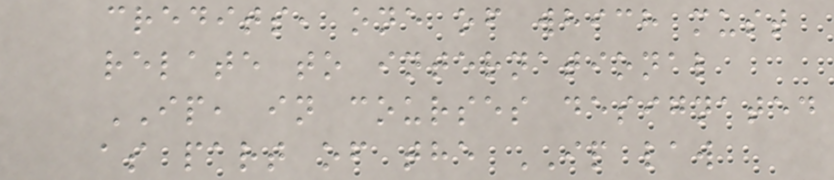credits, one of which must
relate to international
IP, in courses designated
as part of the IP law
